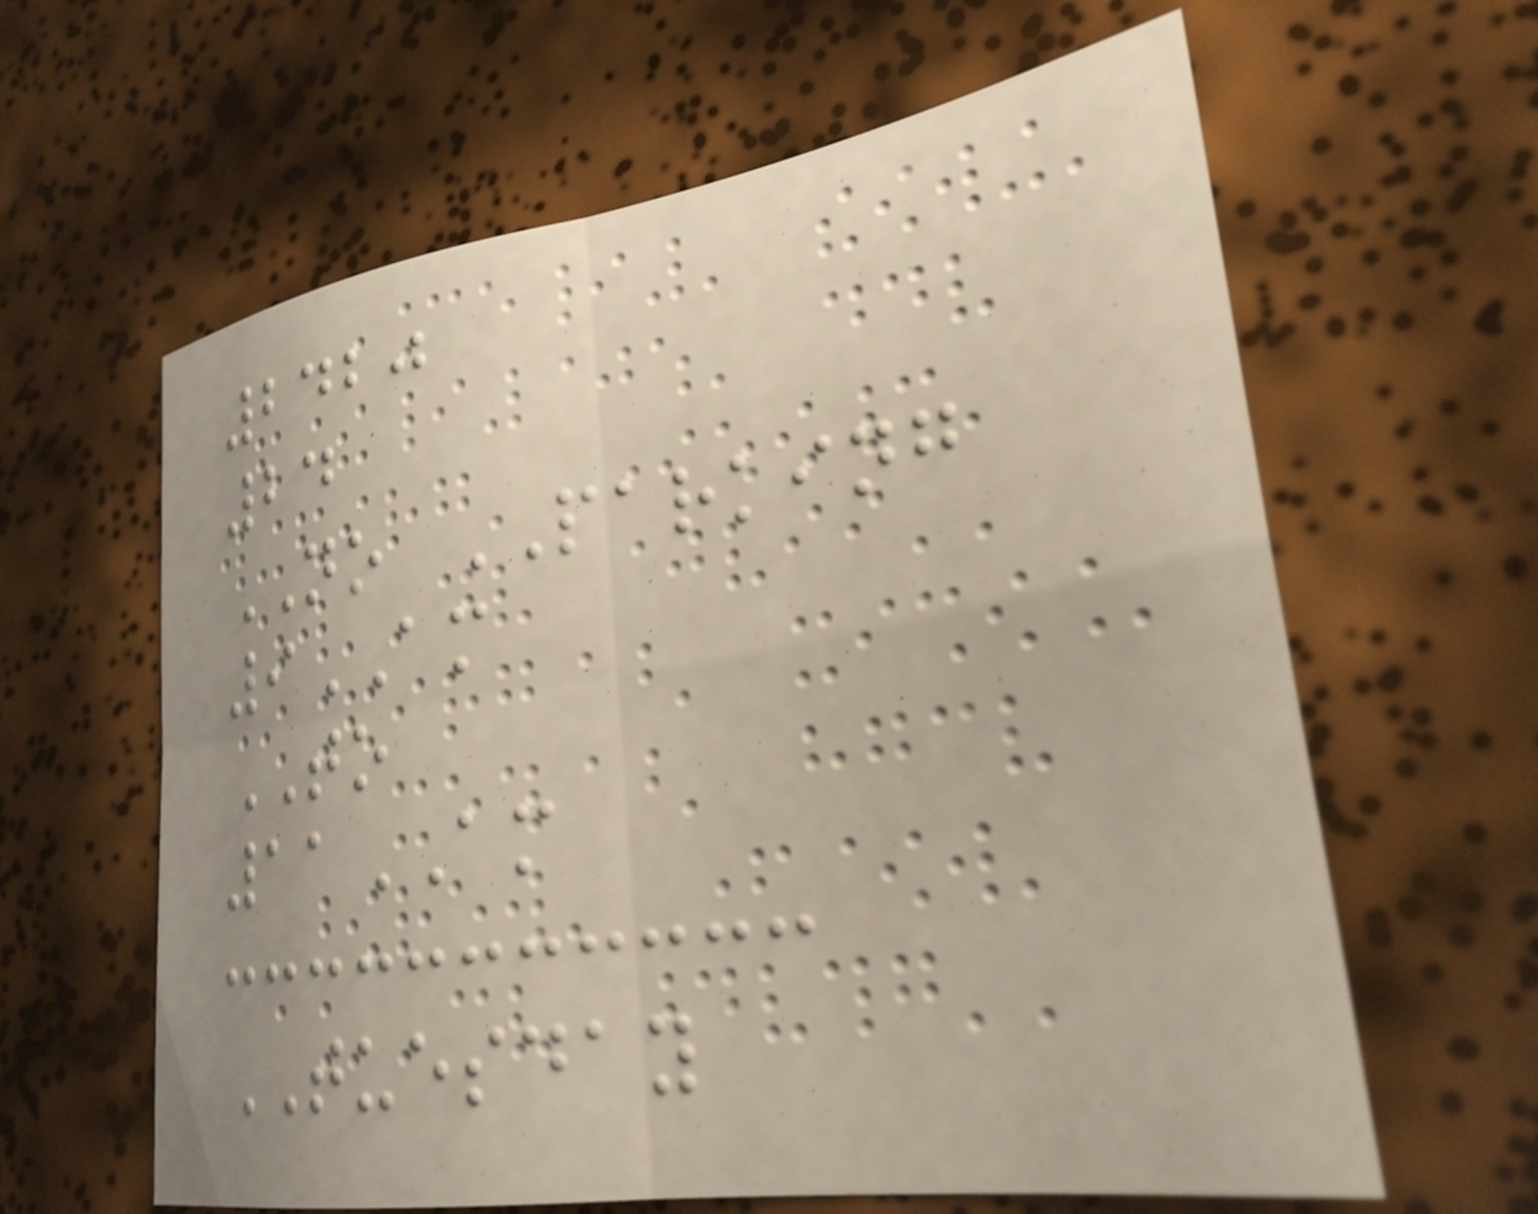2420
24
NO PARKING
9AM
TO
11AM
TUESDAY
